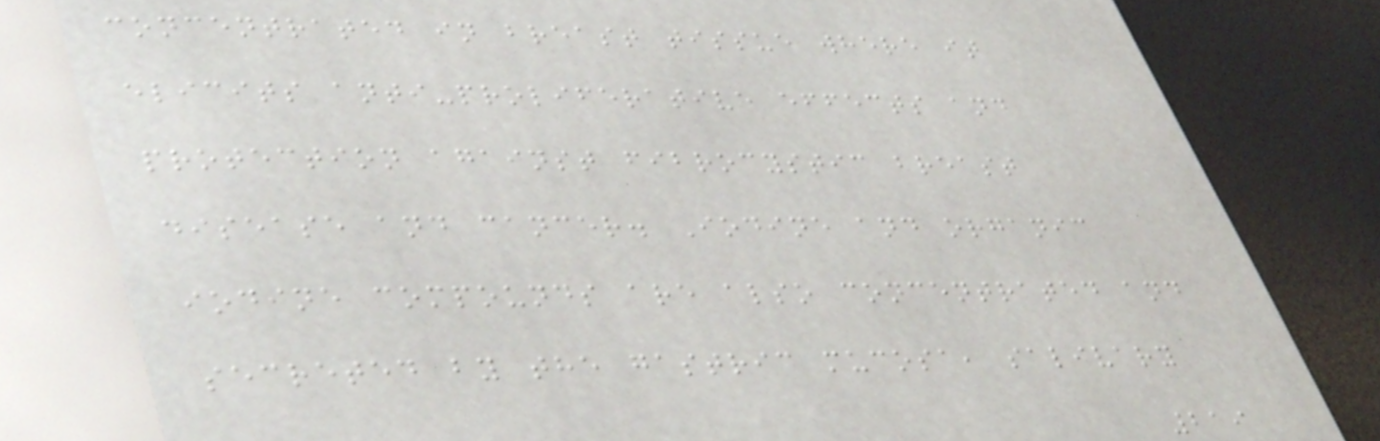concentrated in breast tissue where it
elicits anti-proliferative effects and
protection against fibrocystic breast
disease and cancer. Iodine and organic
iodine compounds are also concentrated and
secreted by the gastric mucosa, salivary
219
